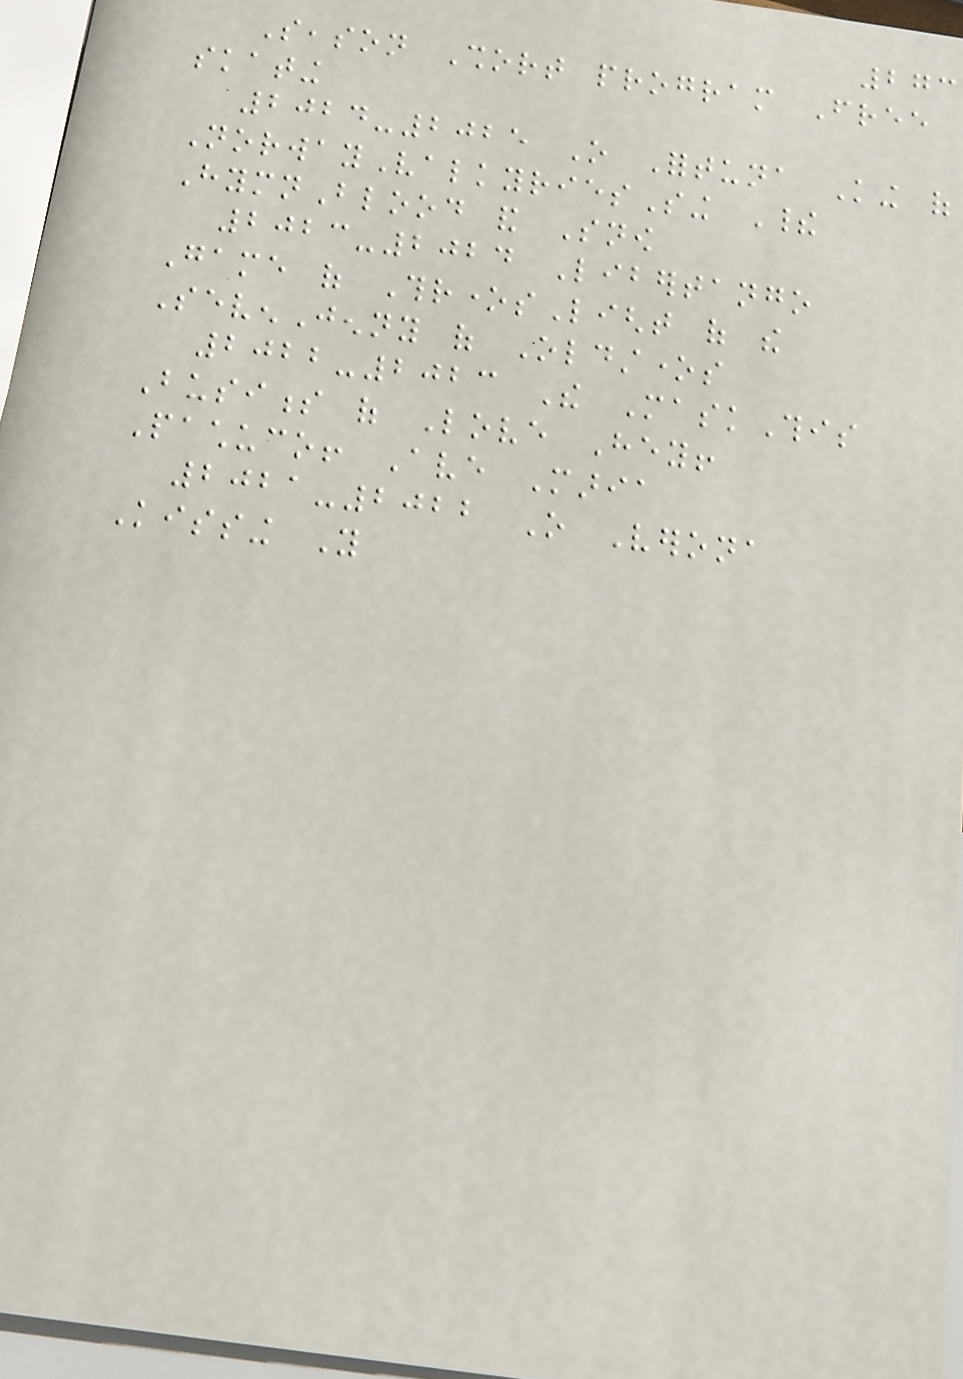273
Season Short program Free
skating
2024-2025 O Fortuna King of
NorwayValkyriesSing Their
HymnBlood and Snow
2023-2024 Libertango
Game of ThronesLight of the
SevenJenny of Oldstones
2022-2023 The MaskThis
Business of Love Hey!
Pachuco! Ave Maria
2021-2022 O Verona
Kissing You
